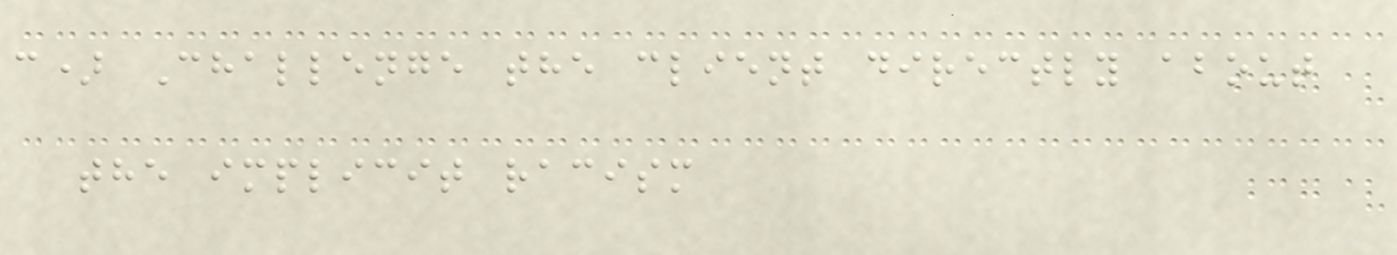c) Challenge the client directly about
the implicit racism
